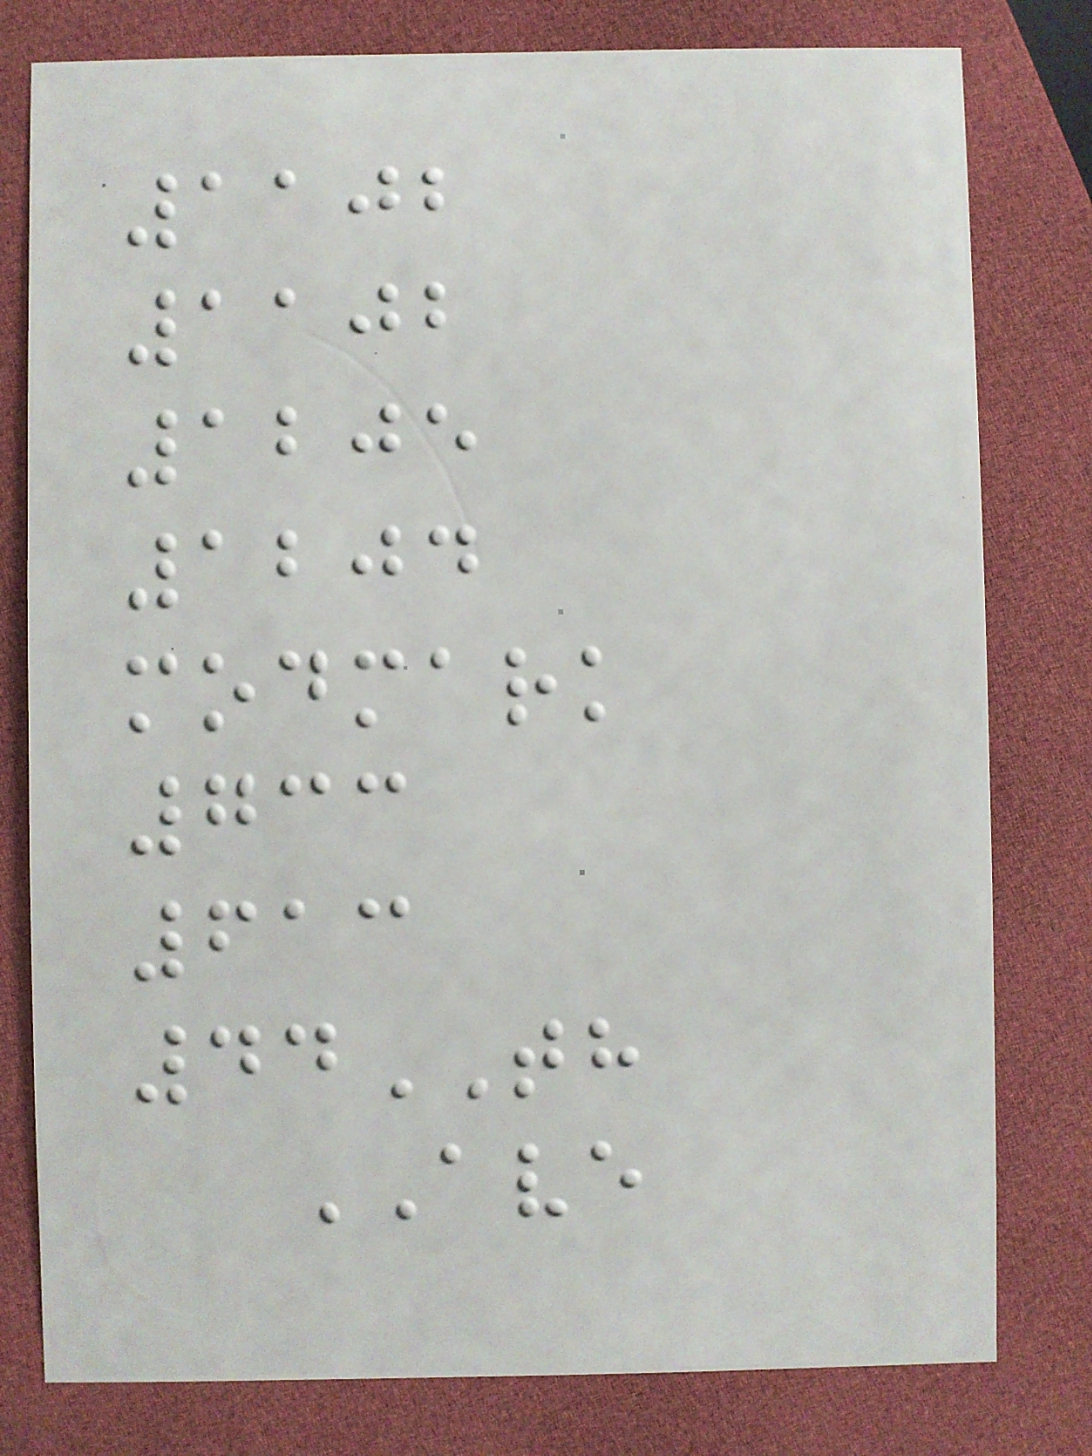1102
1102
1205
1204
modmark
733
613
44TH
AVE
